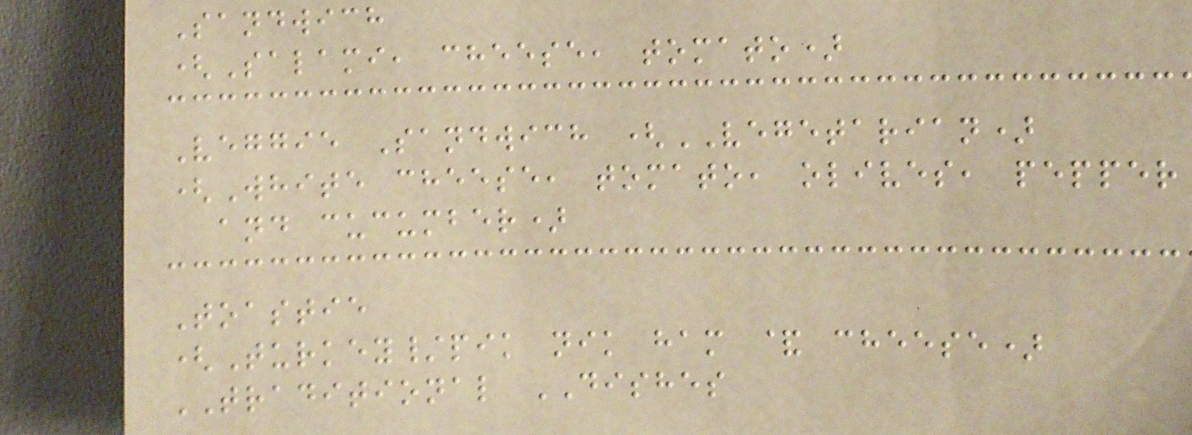Sandwich
(Salami, cheese, tomato)
Veggie Sandwich (VEGETARIAN)
(White cheese, tomato, olives, pepper
and cucumber)
Toastie
(Turkey/pik nik ham & cheese)
TRADITIONAL DISHES
